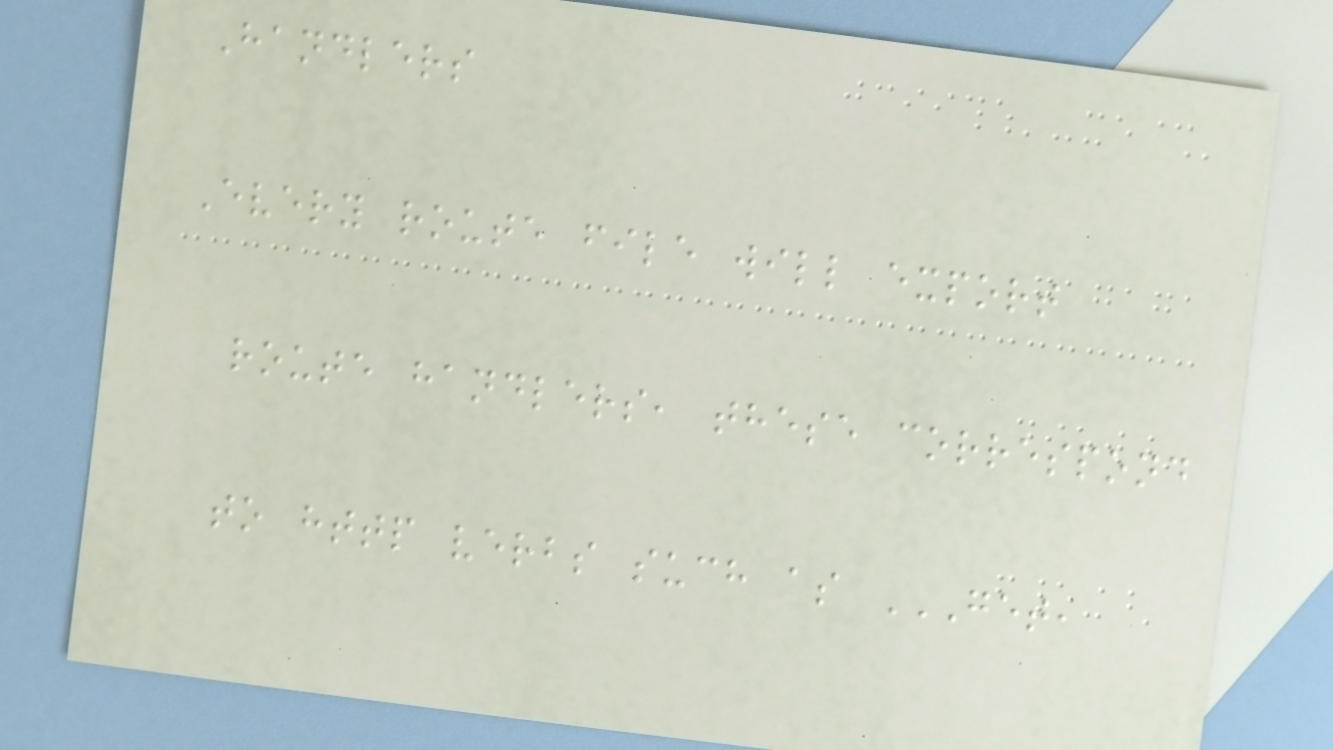Handlers
Every route file will export
route handlers, these correspond
to http verbs such as GET,
